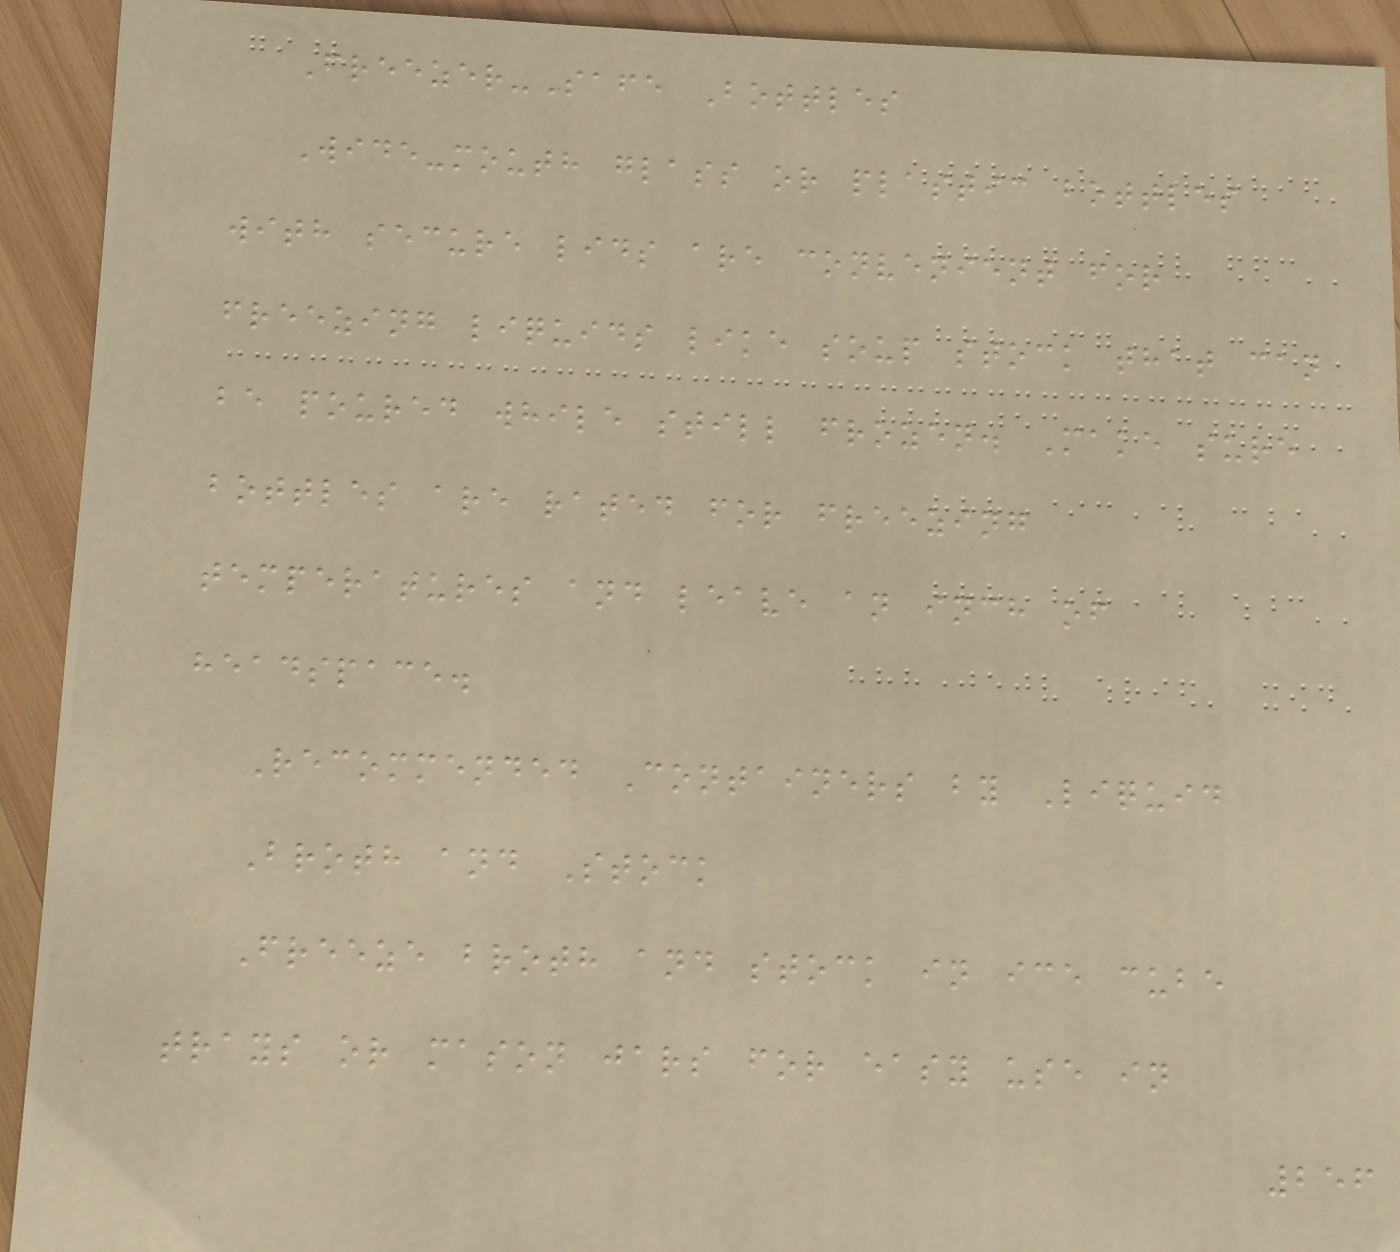Freezer-Safe Bottles
Wide-mouth glass or plastic bottles
with secure lids are convenient for
freezing liquids like soup stock that can
be poured while still frozen. Make sure
bottles are rated for freezing
temperatures and leave an inch of
headspace.
Recommended Containers by Liquid
Broth and Stock
Freeze broth and stock in ice cube
trays or mason jars for easy use in
256
